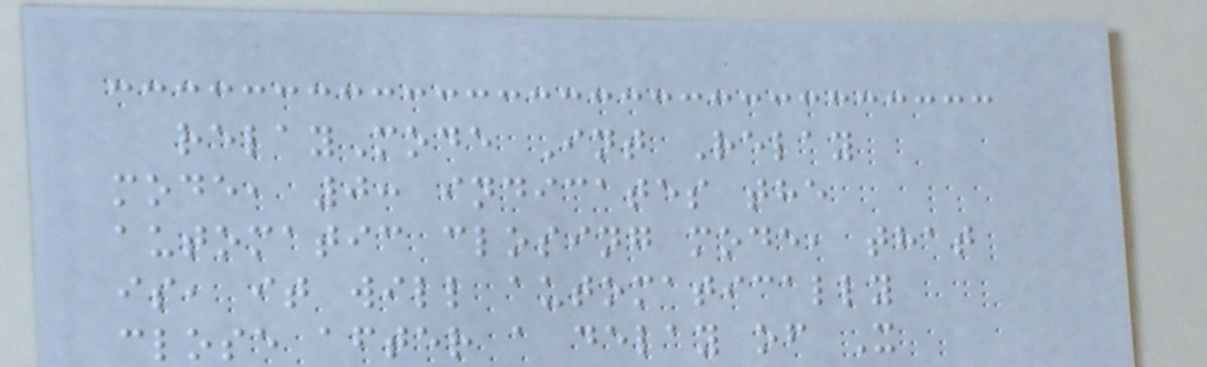relayMode Int Relay
mode, 0: indicates the
automatic closing mode, that
is, it will automatically
close after a delay of X
